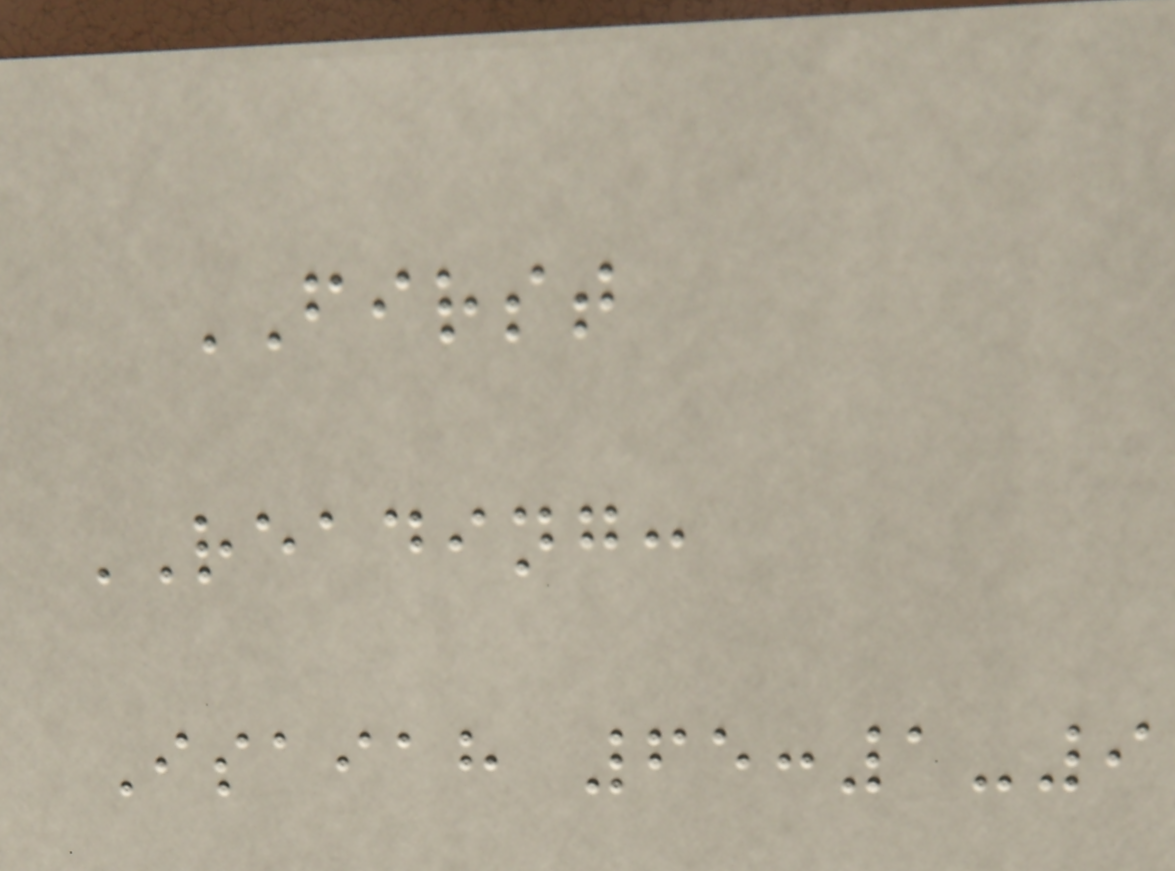FIRST
READING:
Isaiah 65:1-9
